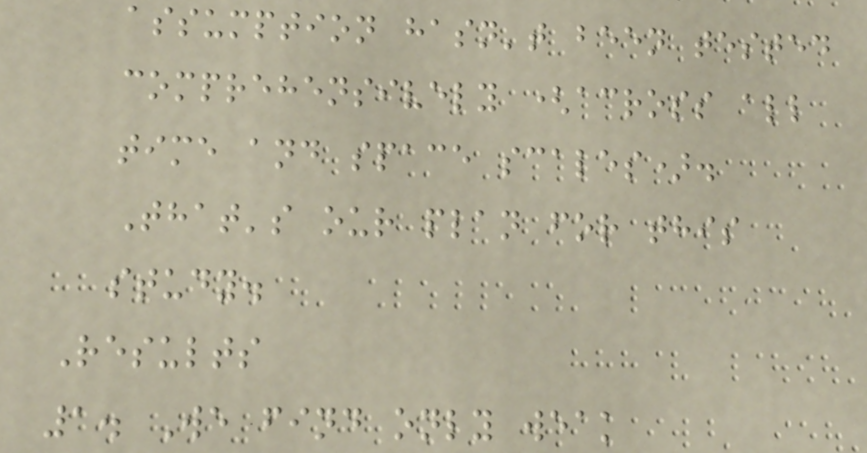assumption hasn't been tested
comprehensively (across all
time and space scales).
That's our plan for this
study.
Results
1. We find only weak
